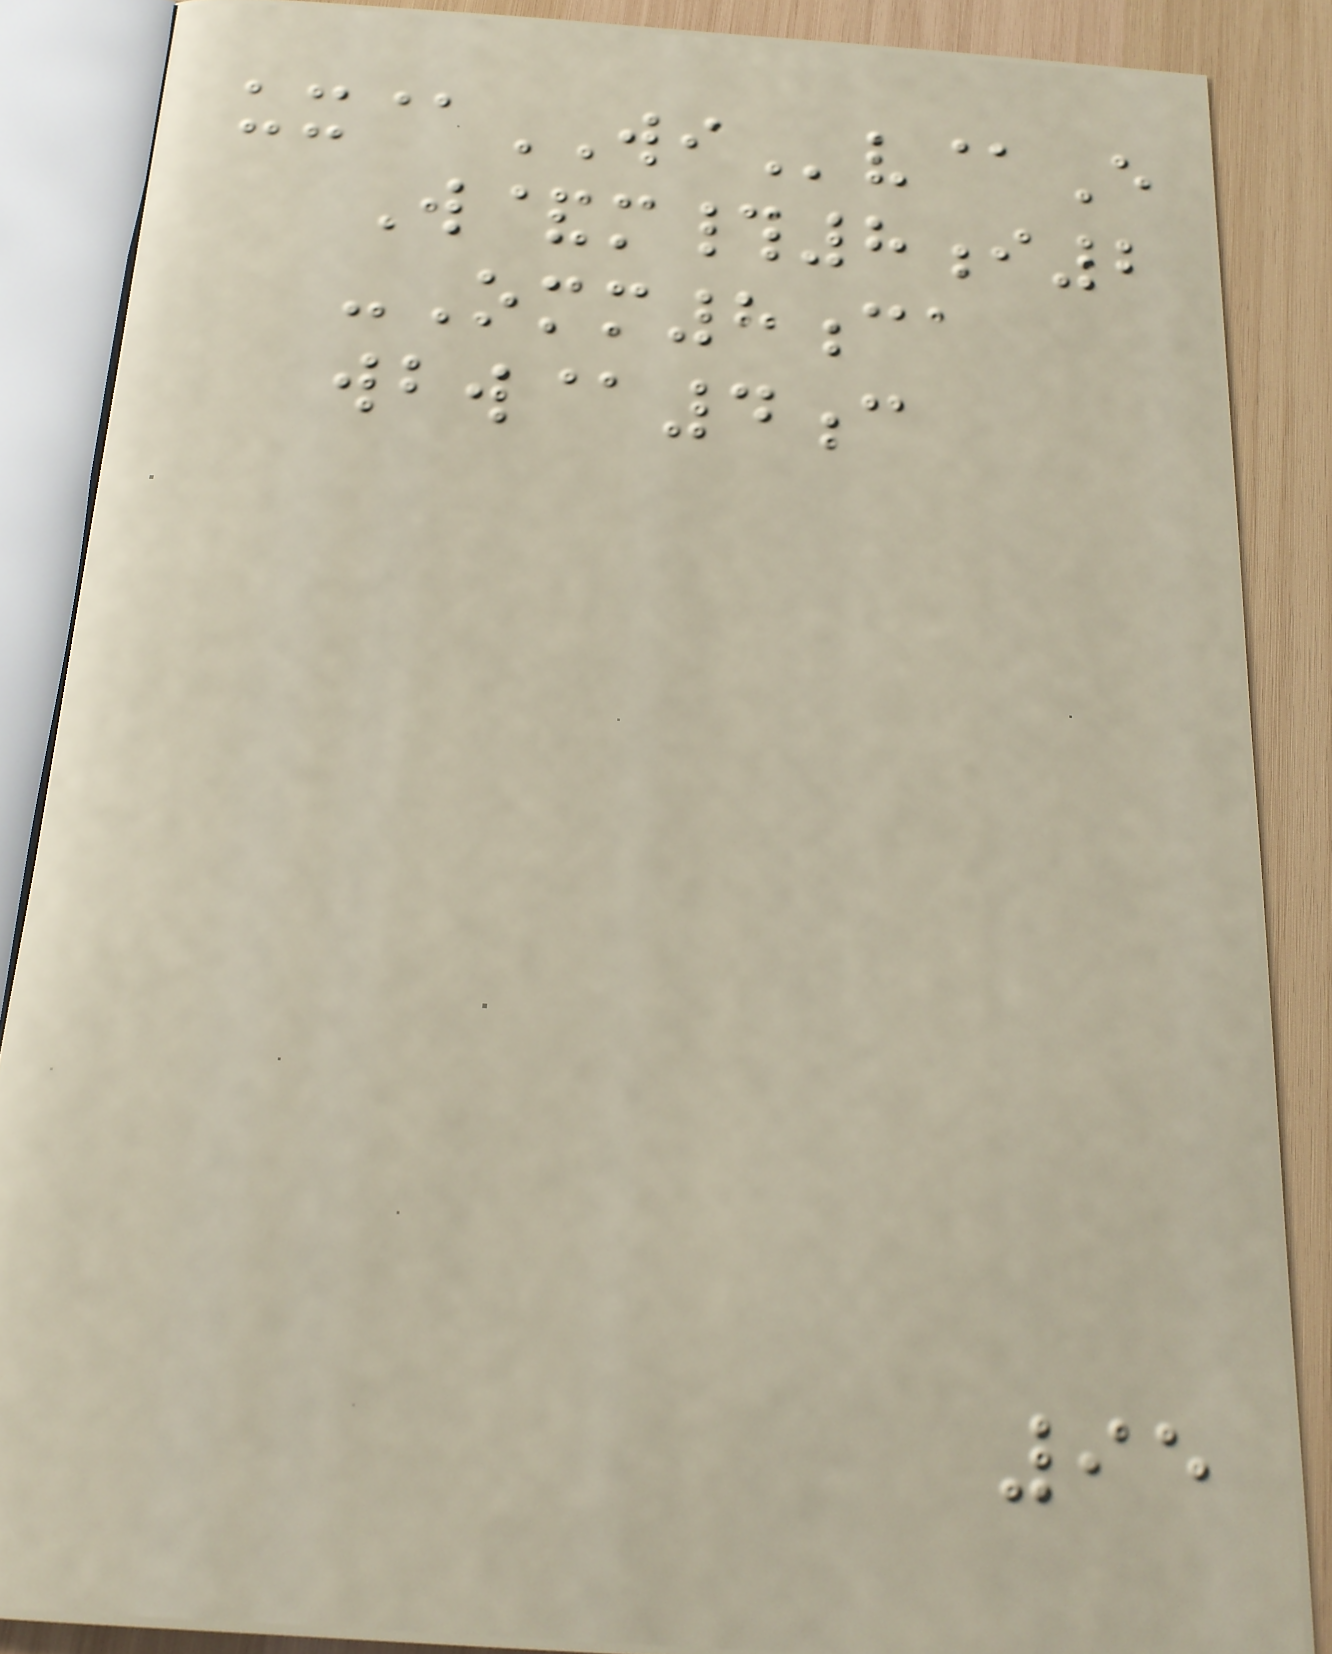ux@WIv@E
W&m#8i2
-Omm8ca
wbw@4c
95
